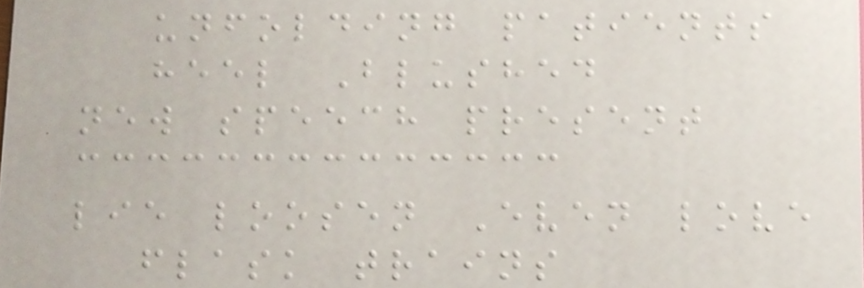unfolding patients
heel Blushed
new speech present
lie loosen Even love
flask trains
